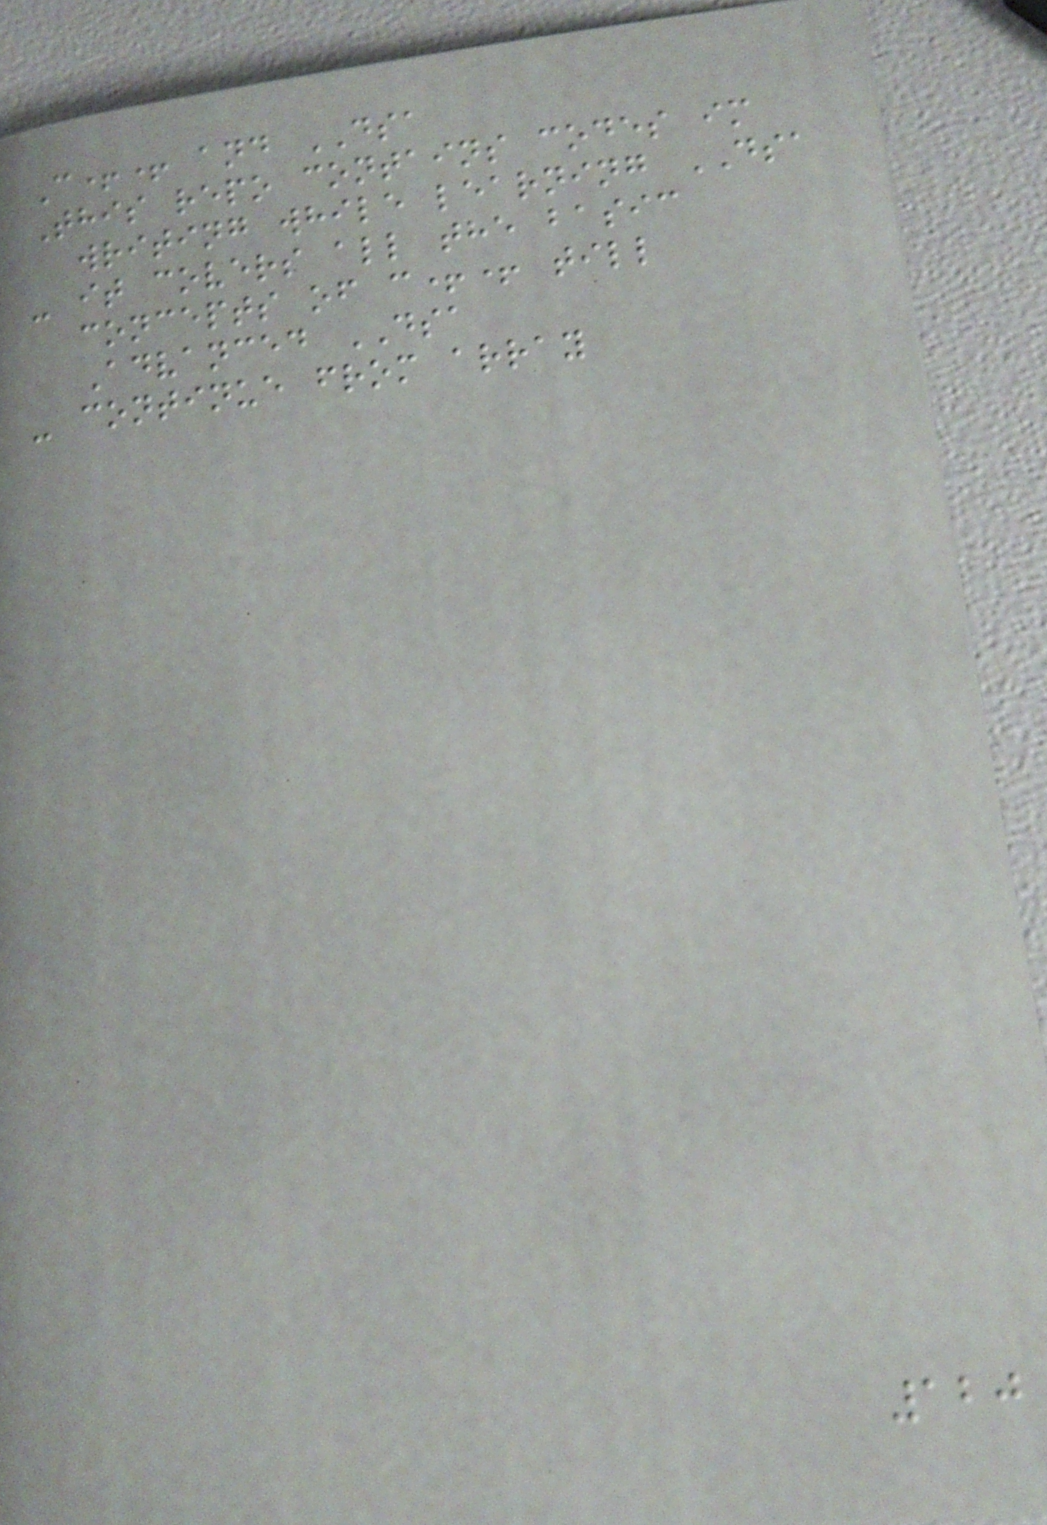C++ and DSA
This repo contains codes im
writing while learning DSA
- it covers all the basic
concepts of c++ till
Advanced DSA
- continue from array
120
